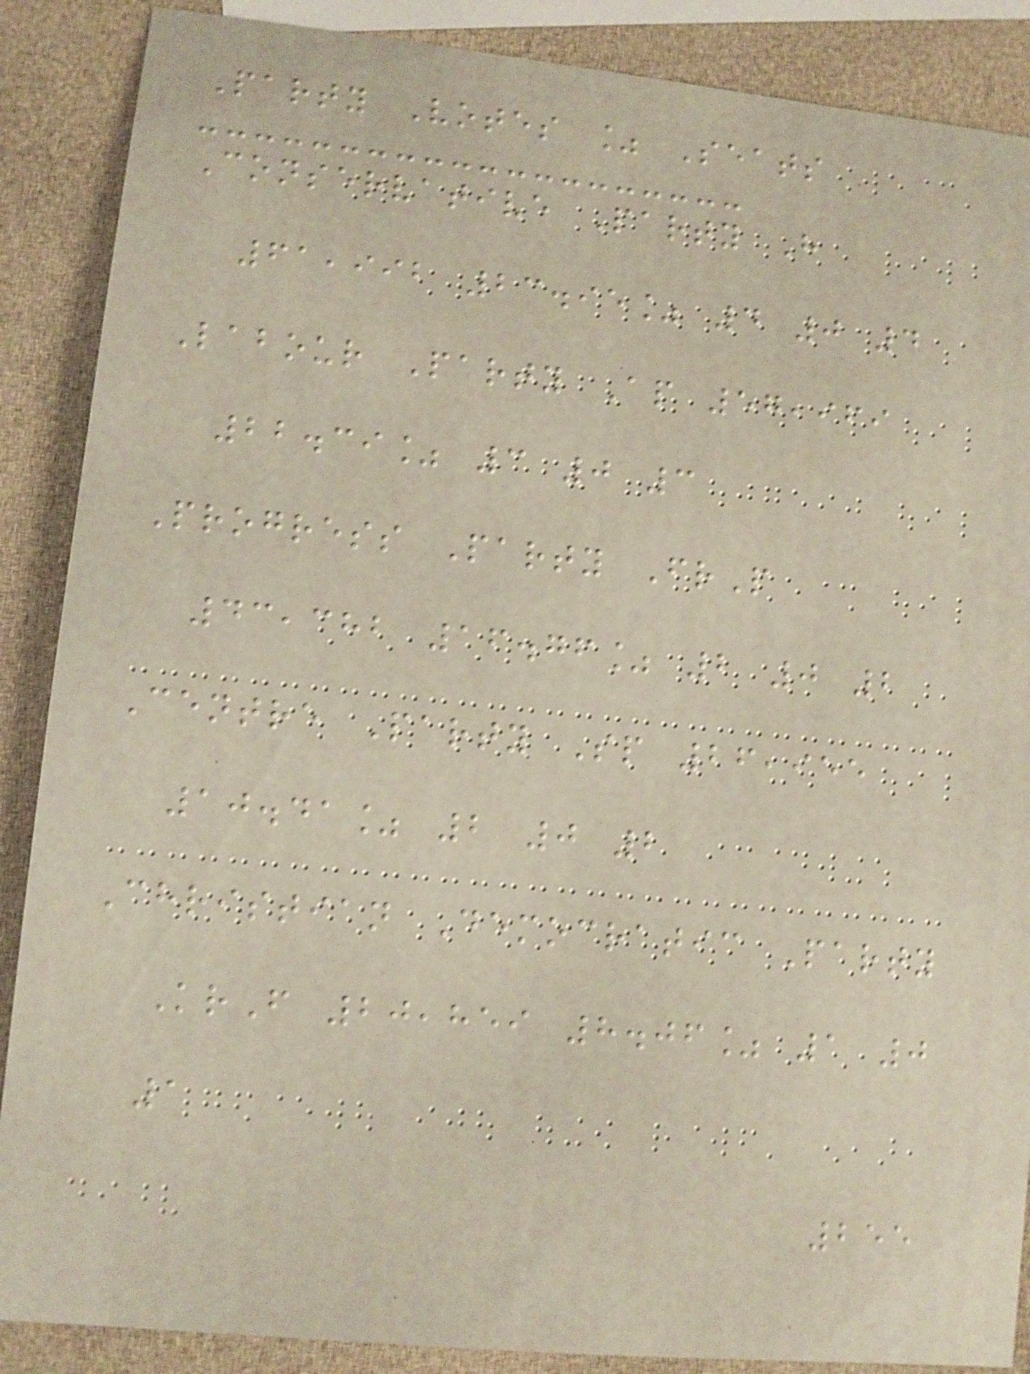Party Votes % Seats
Conservative Party H
61,992 23.95% 4 0 4
Labour Party Ap 57,969
22.39% 3 0 3
Progress Party FrP
43,382 16.76% 2 0 2
Centre Party Sp 26,955
10.41% 2 0 2
Christian Democratic Party
KrF 20,859 8.06% 1 0
1
255
